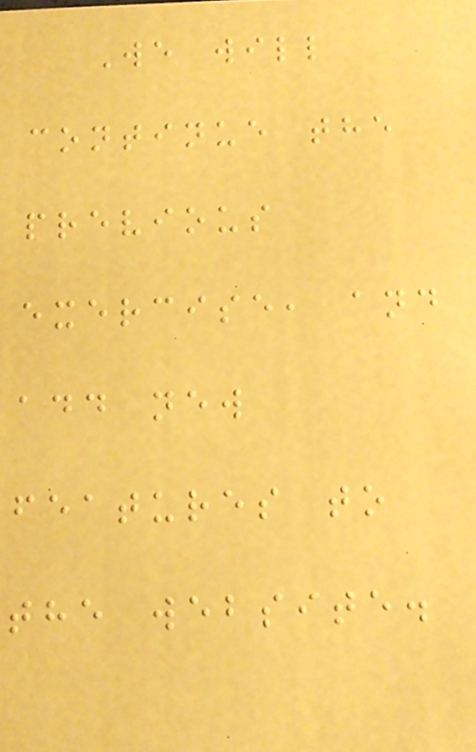We will
continue the
previous
exercise, and
add new
features to
the website.
